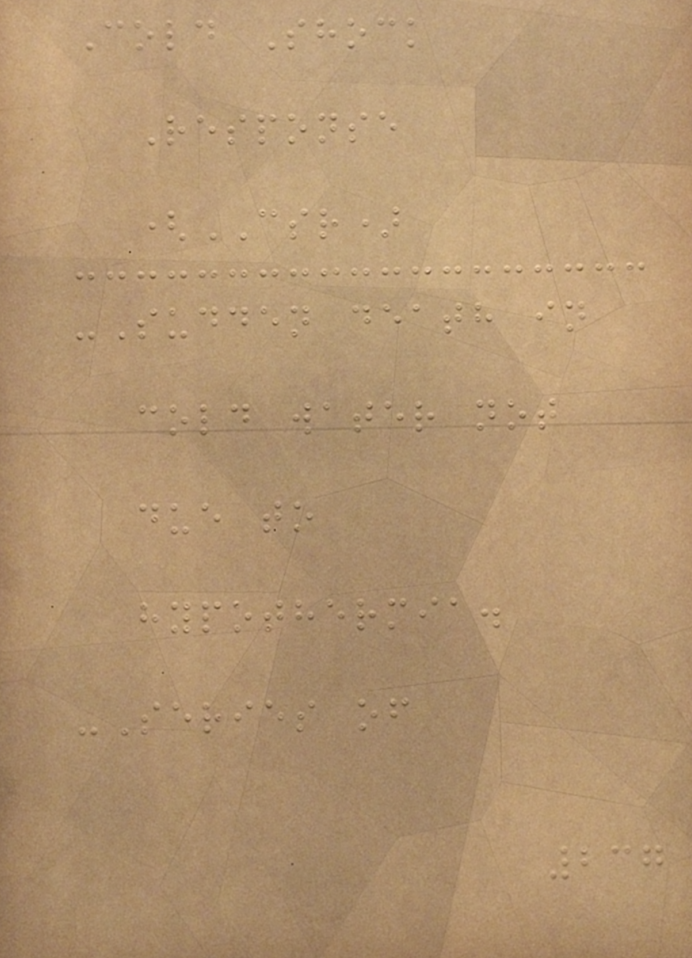Cold Shock
Response
(CSR)
-Sudden death in
cold water not
due to
hypothermia.
-Series of
237
